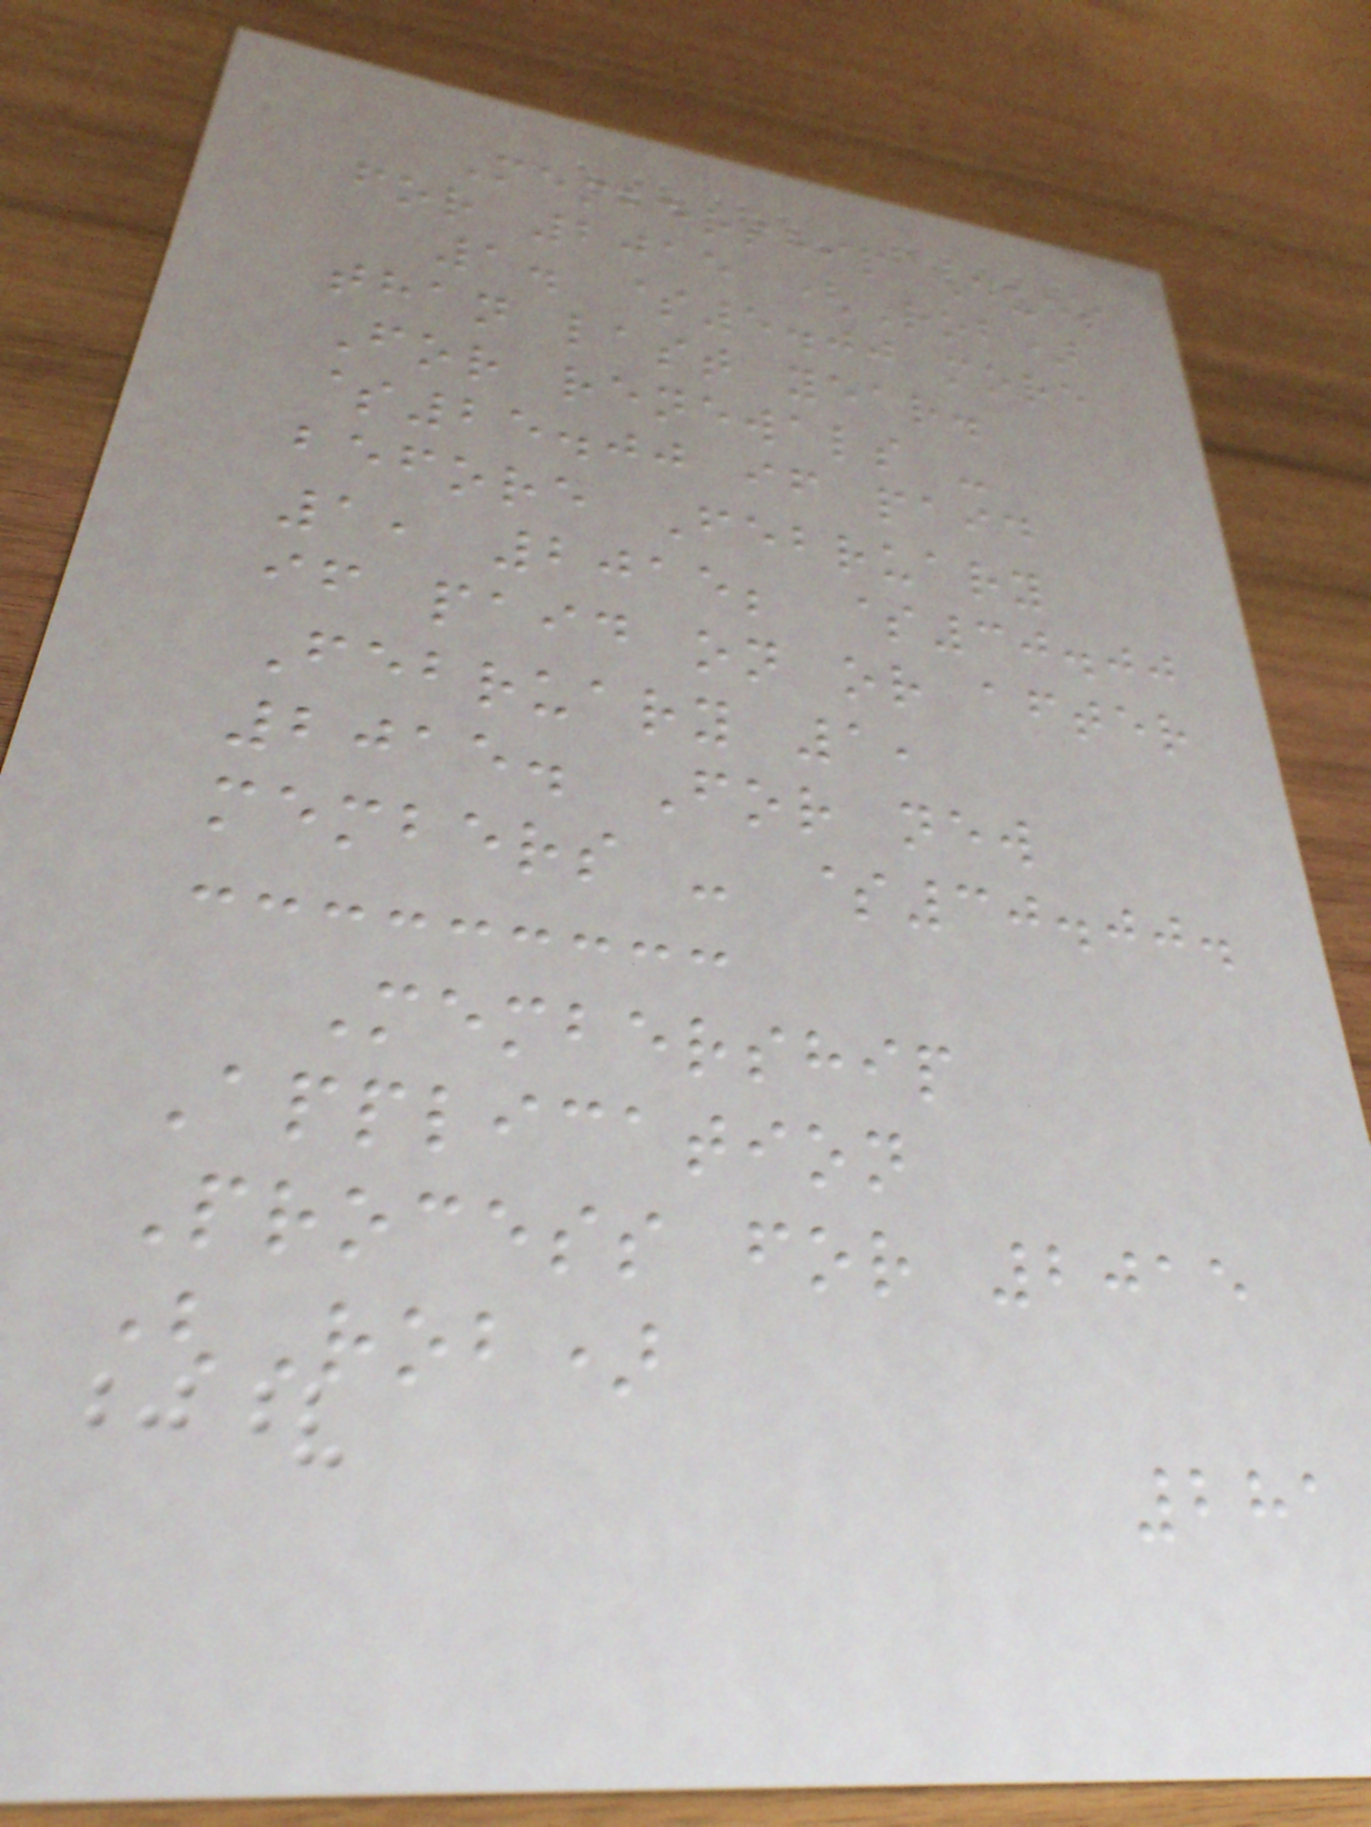Membership Dues
for 2015 (Rob)
1. $5.00 more
than last year.
For renewals -
$25.00 if paid
before February
1, 2015; $30.00
if paid on or after
February 1,
2015. For new
members - $30.00.
Membership
Application
Process for 2015
(Rob)
281
